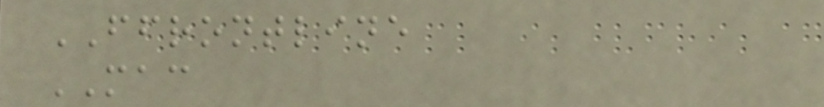FFRONTLINE
MAC
